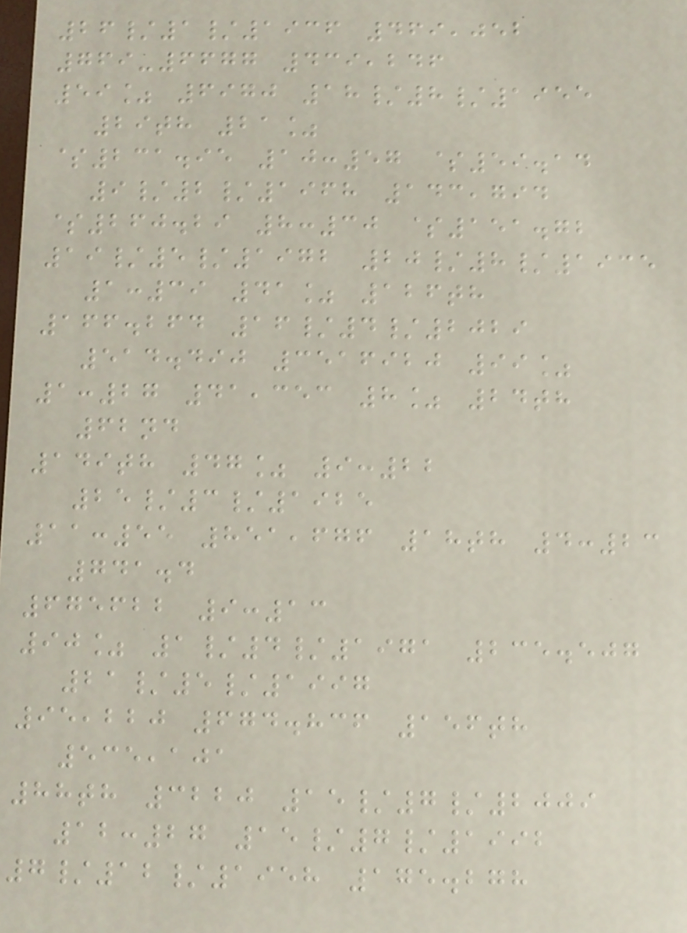26/1/1936 469,052
769-6677 439,246
59% 6970 18/8/1955
29th 21%
$231.95 10:57 $59.14
9/2/1968 143,794
$260.29 8:30 $151.72
19/5/1972 20/8/1935
1:39 41% 126th
166.264 16/4/2029
514.490 3516920 99%
1:27 41,353 8% 24th
62nd
149th 47% 9:22
25/3/1925
11:55 851,676 18th 4:23
741.4
675622 9:13
90% 1/4/1971 235.507
21/5/1997
95,220 674.836 156th
535,101
88th 3220 15/7/2009
12:27 15/7/1992
7/12/1958 175.278
